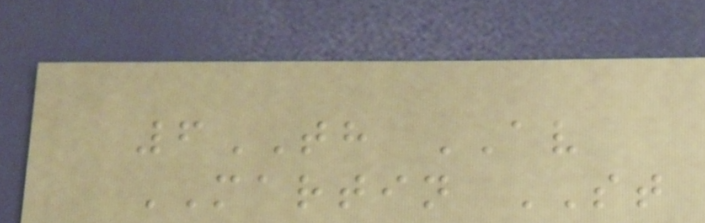6TH AV
MARTIN ST
